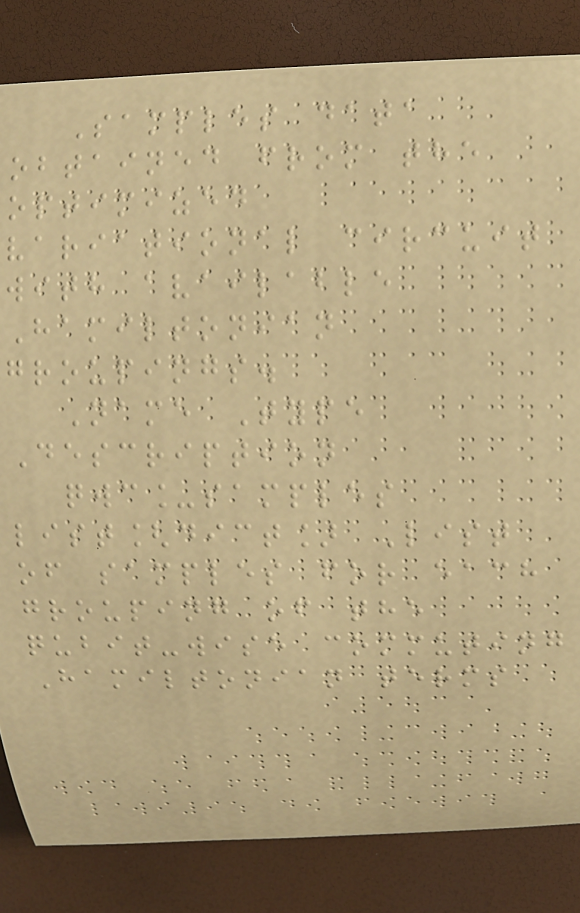Samples data
obtained from the
optimized
variational circuit
with available
Hamiltonian
groupings.
Name Type
Description
qwc_samples
list[dict] List
of samples for each
grouping of the
qubit-wise commuting
Hamiltonian terms
